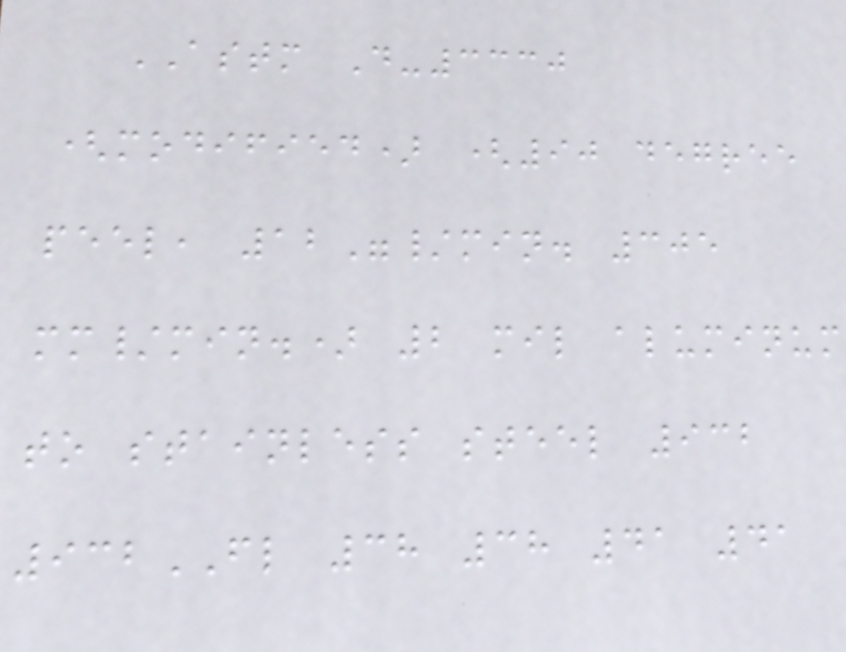ASTM D-3330
(modified) (90 degree
peel, 12"/min. 305
mm/min.) 2 mil aluminum
to stainless steel 932
932FL 38 38 41 41
